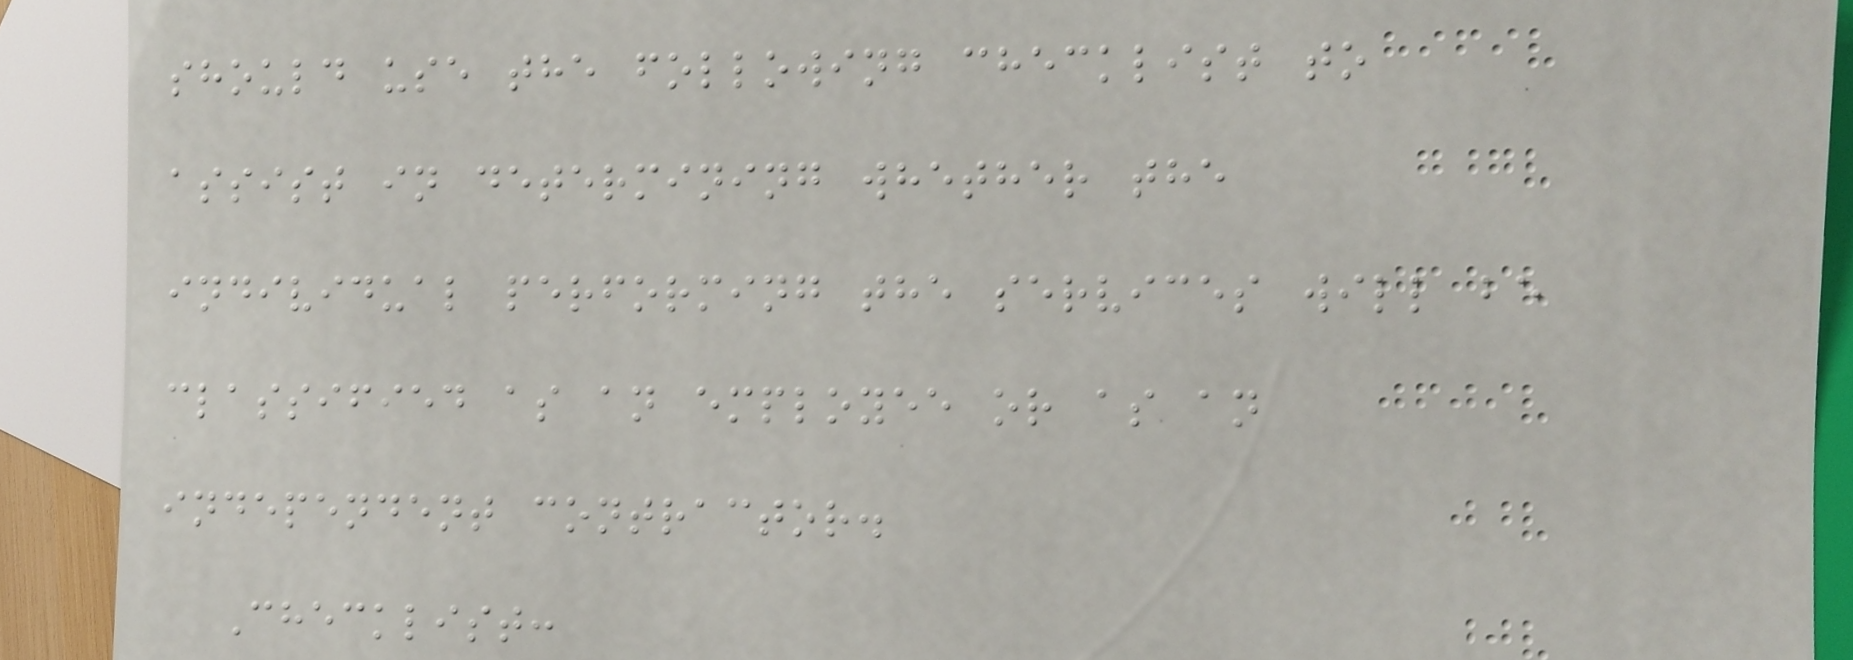should use the following checklist to
assist in determining whether the
individual performing the services will be
classified as an employee or as an
independent contractor.
Checklist:
